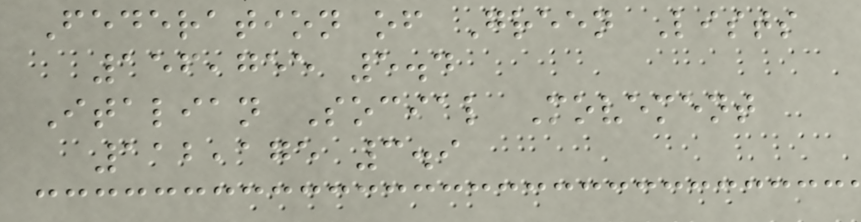Federation of Green Lists
156,755 5.4
Italian Social Movement
112,175 3.9
